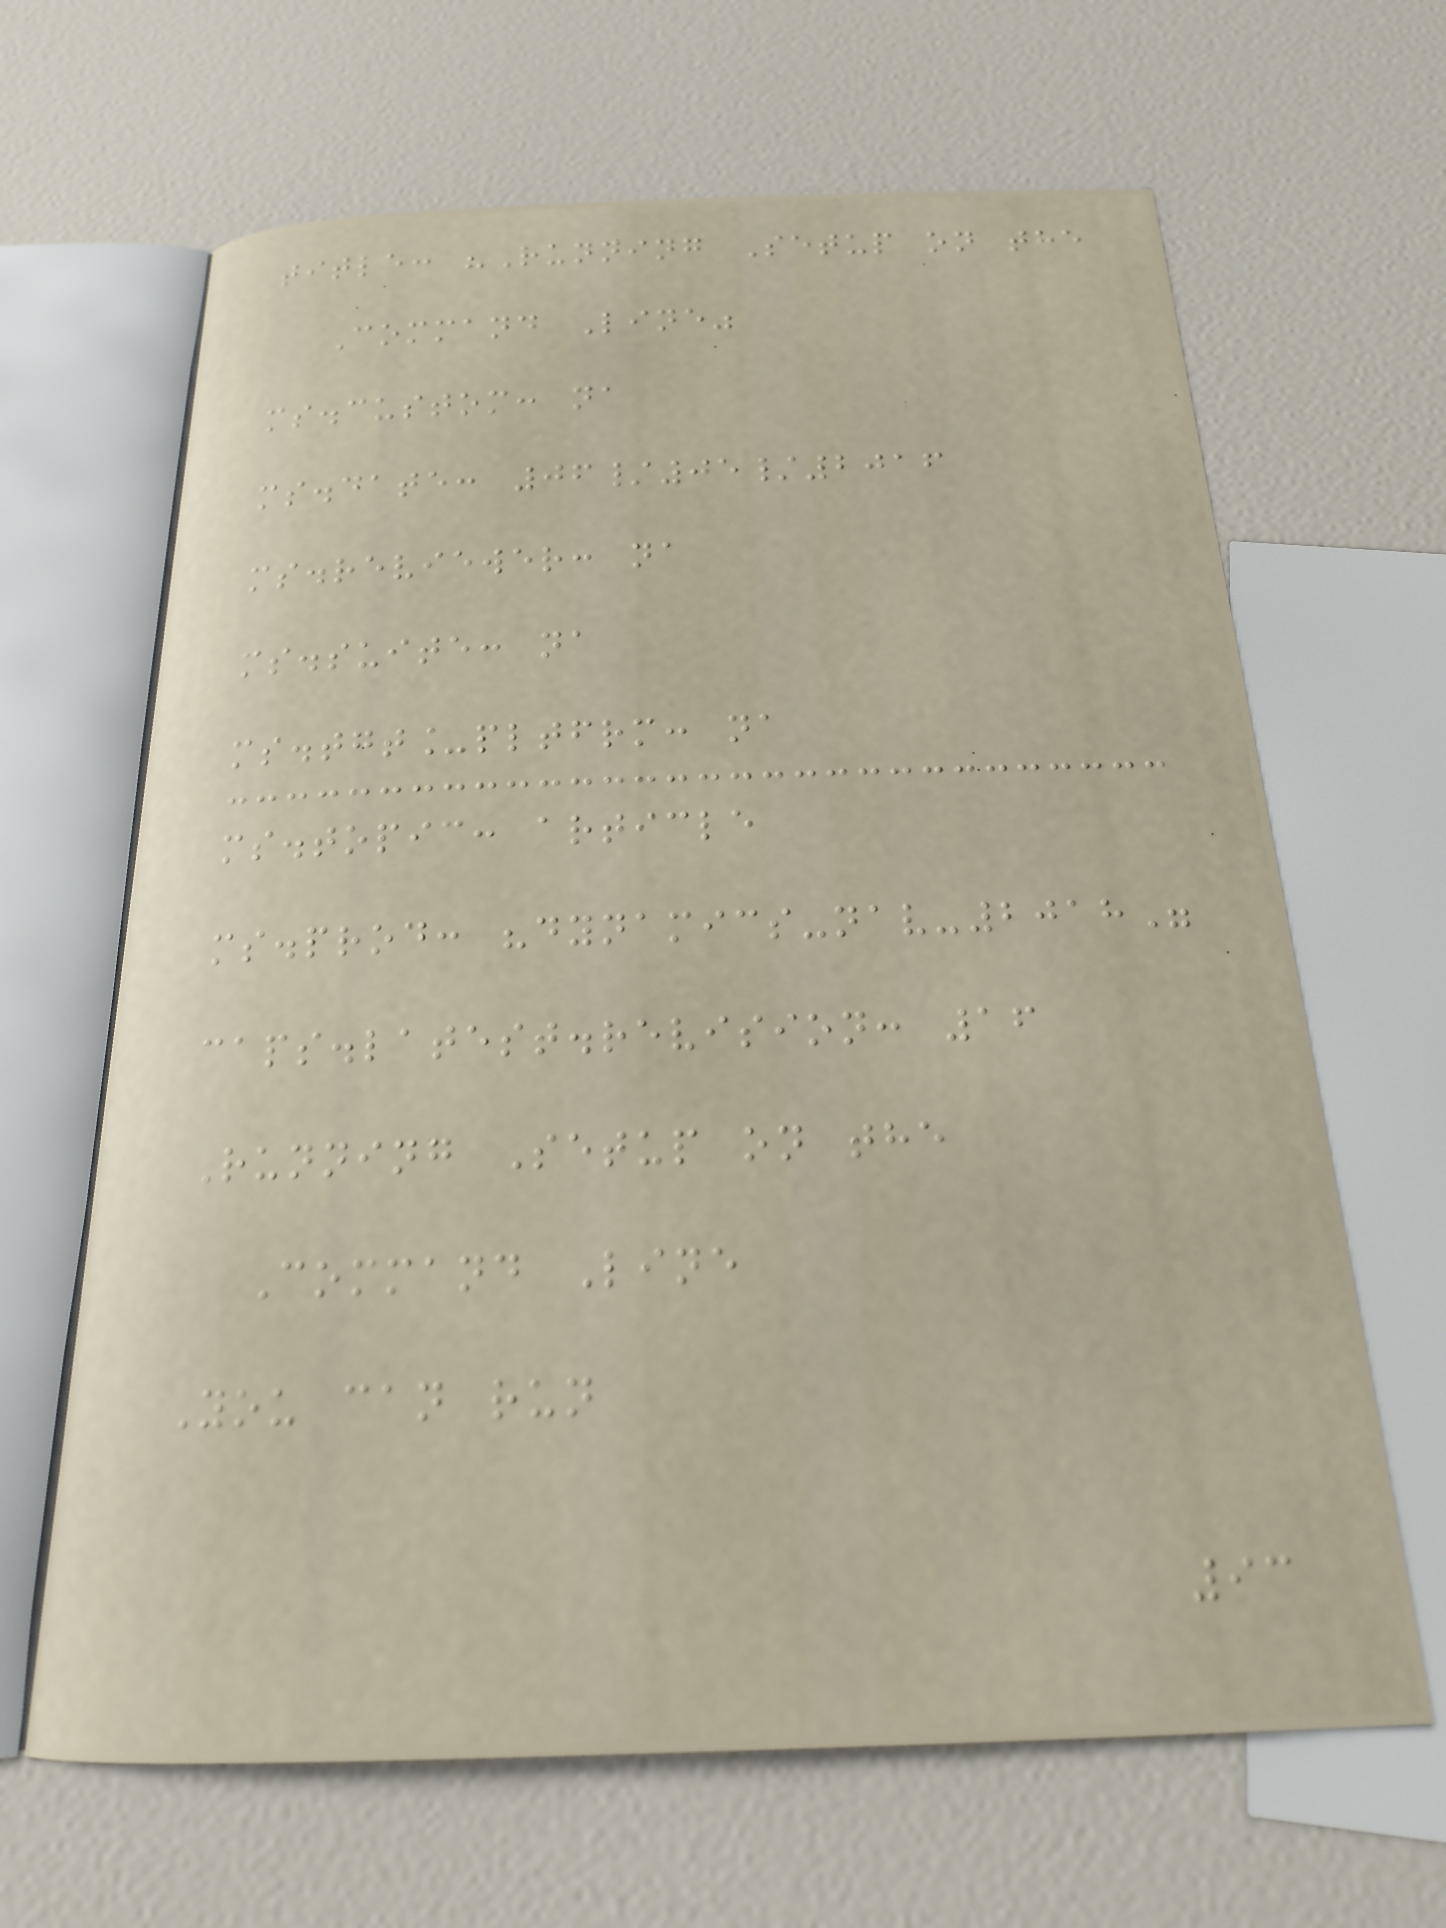title: "Running Setup on the
Command Line"
ms.custom: na
ms.date: 06/05/2016
ms.reviewer: na
ms.suite: na
ms.tgt_pltfrm: na
ms.topic: article
ms.prod: "dynamics-nav-2018"
caps.latest.revision: 16
Running Setup on the
Command Line
You can run
93
